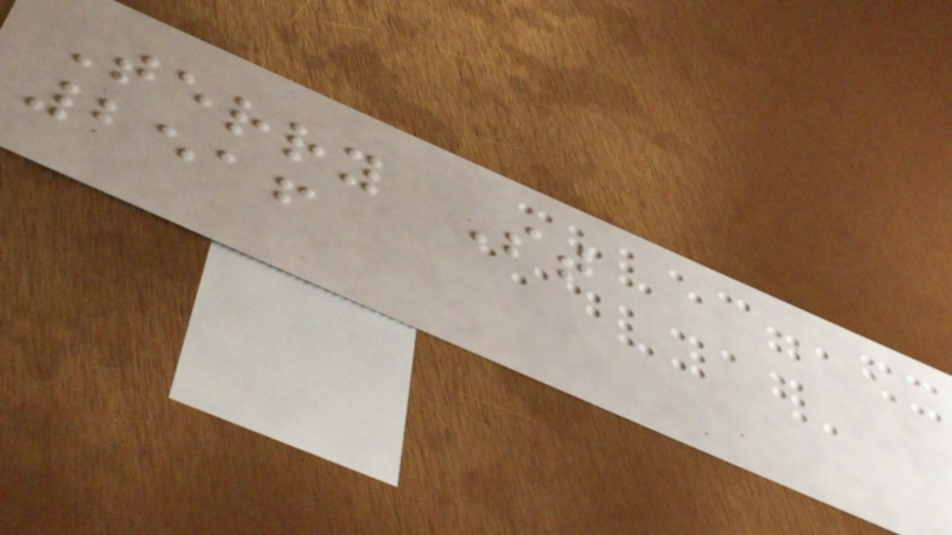Terry St
2516
